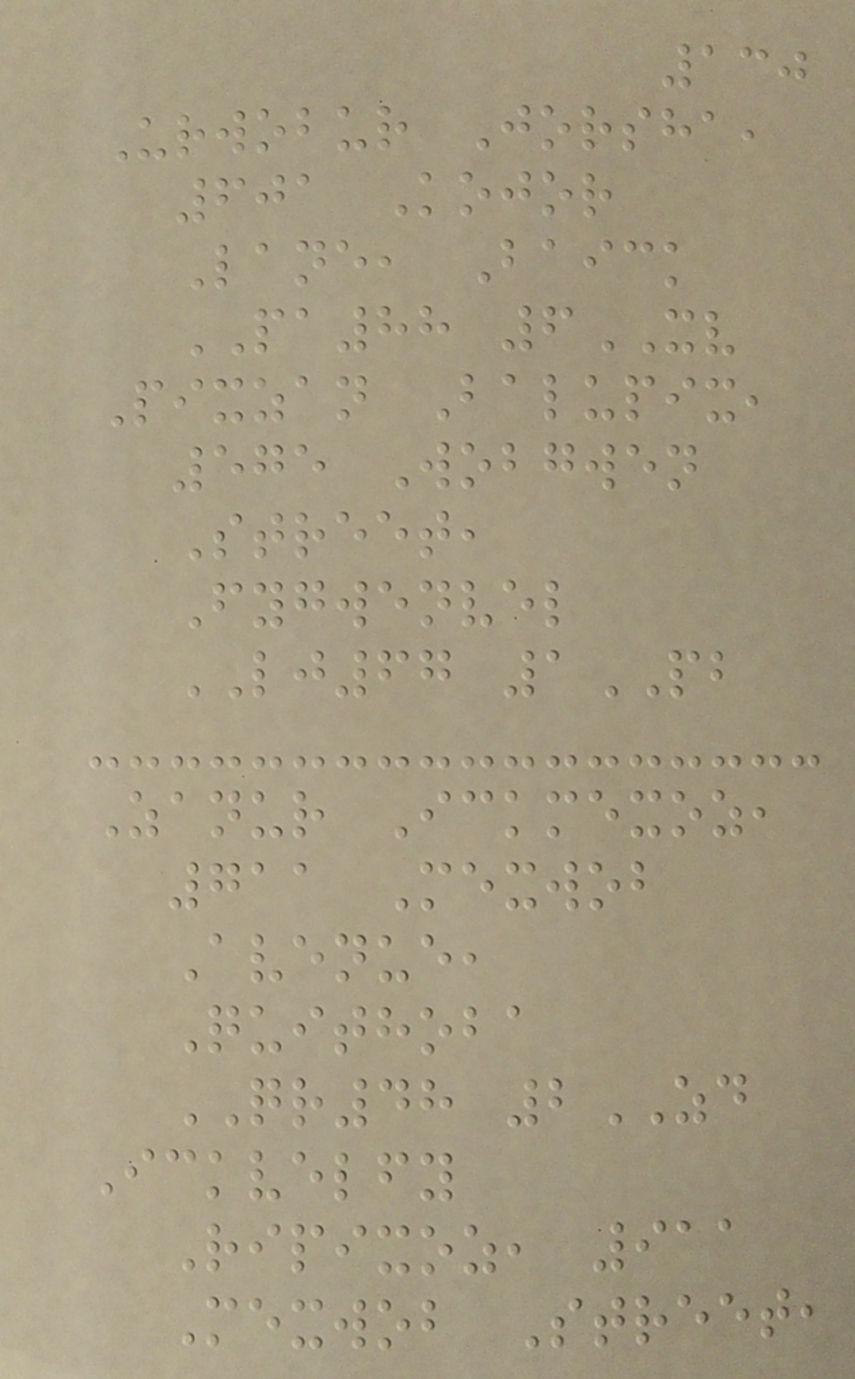130
Urwobur Jorsha,
601 Kojor
Lane, Baick
PA88 6XV
Pixzan Balupix,
575 Wobgwen
Street,
Fygwenvel
LJ67 1PB
Zanur Ickmexoz,
711 Mexwob
Avenue,
Quithoba
QR48 2ZD
Ickvelfy
Ripixoz, 911
Mexwob Street,
